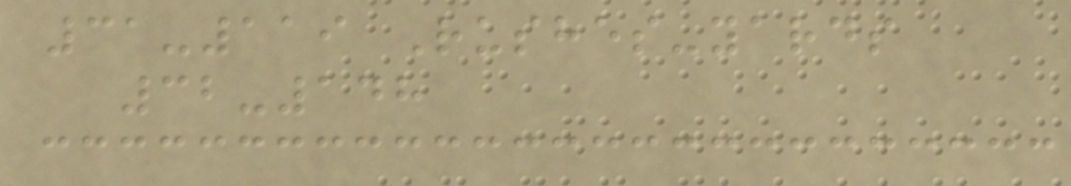31-119 Rushes-yards
32-148
